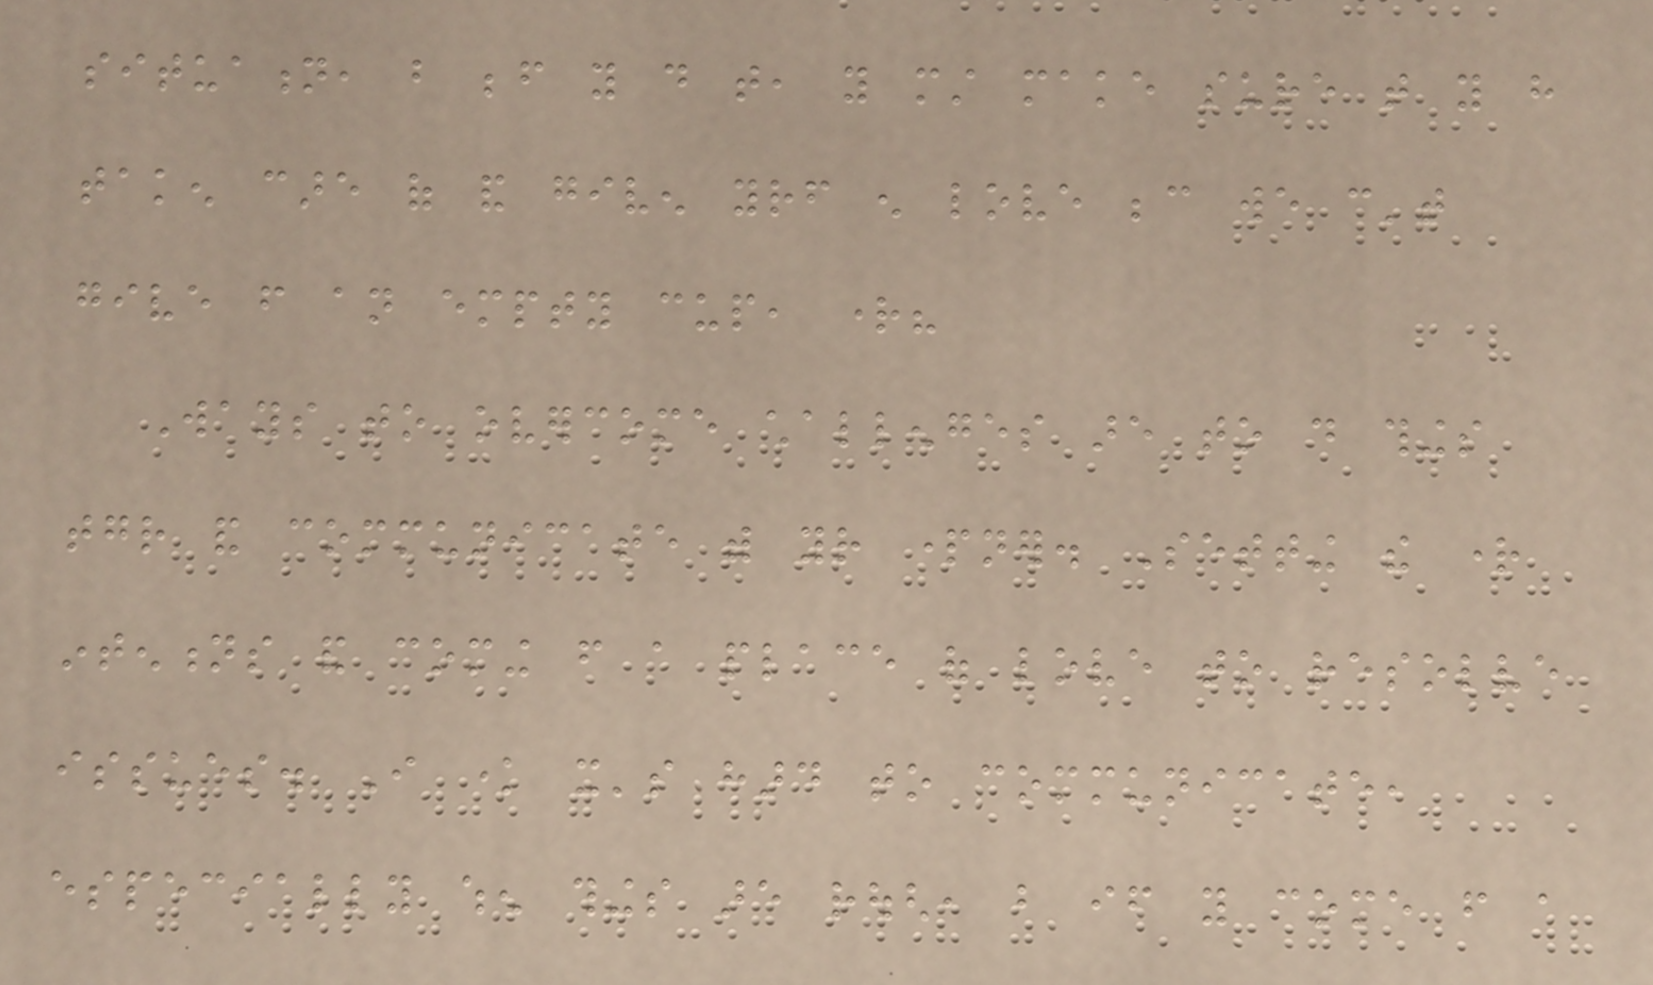situation, but before you do that, you must make sure that you have
taken care of and given yourself enough love because we can't
give from an empty cup, right?
Ways to overcome challenges are to do things
together and communicate with your partner. Setting the right
intentions and coming from a place of love to resolve
issues. I know it's hard to communicate,
especially when things are rough, but if you come from a
